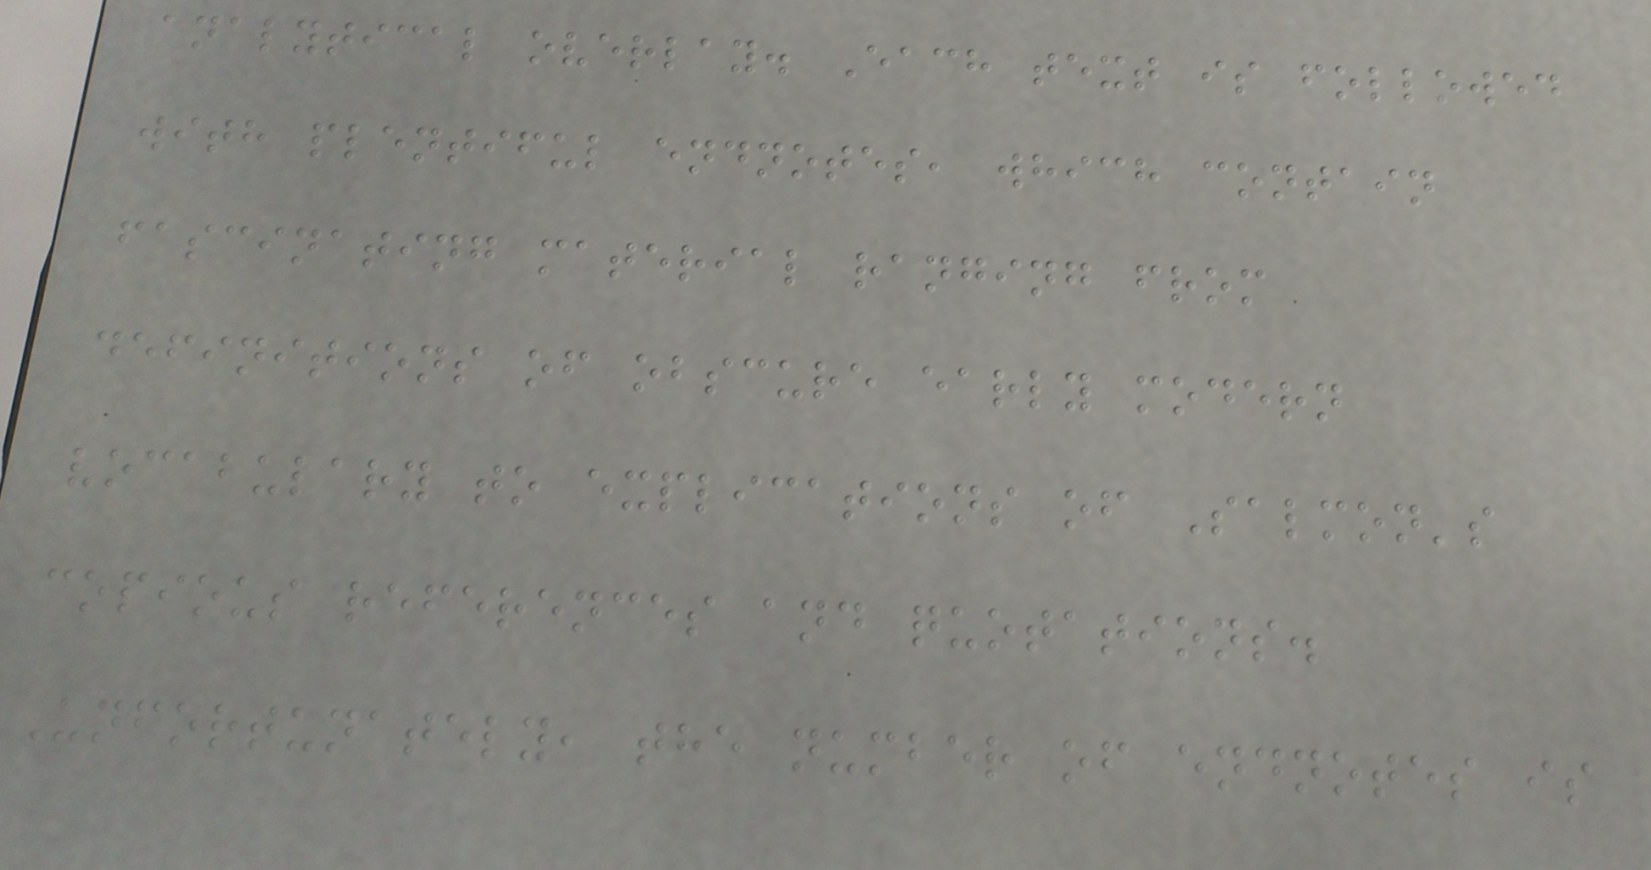analytical overlay. Each text is followed
with plentiful endnotes, which contain
fascinating material ranging from
definitions of obscure early modern
vocabulary to explications of Salmon's
copious references and quotations.
Unfortunately, the number of endnotes is
